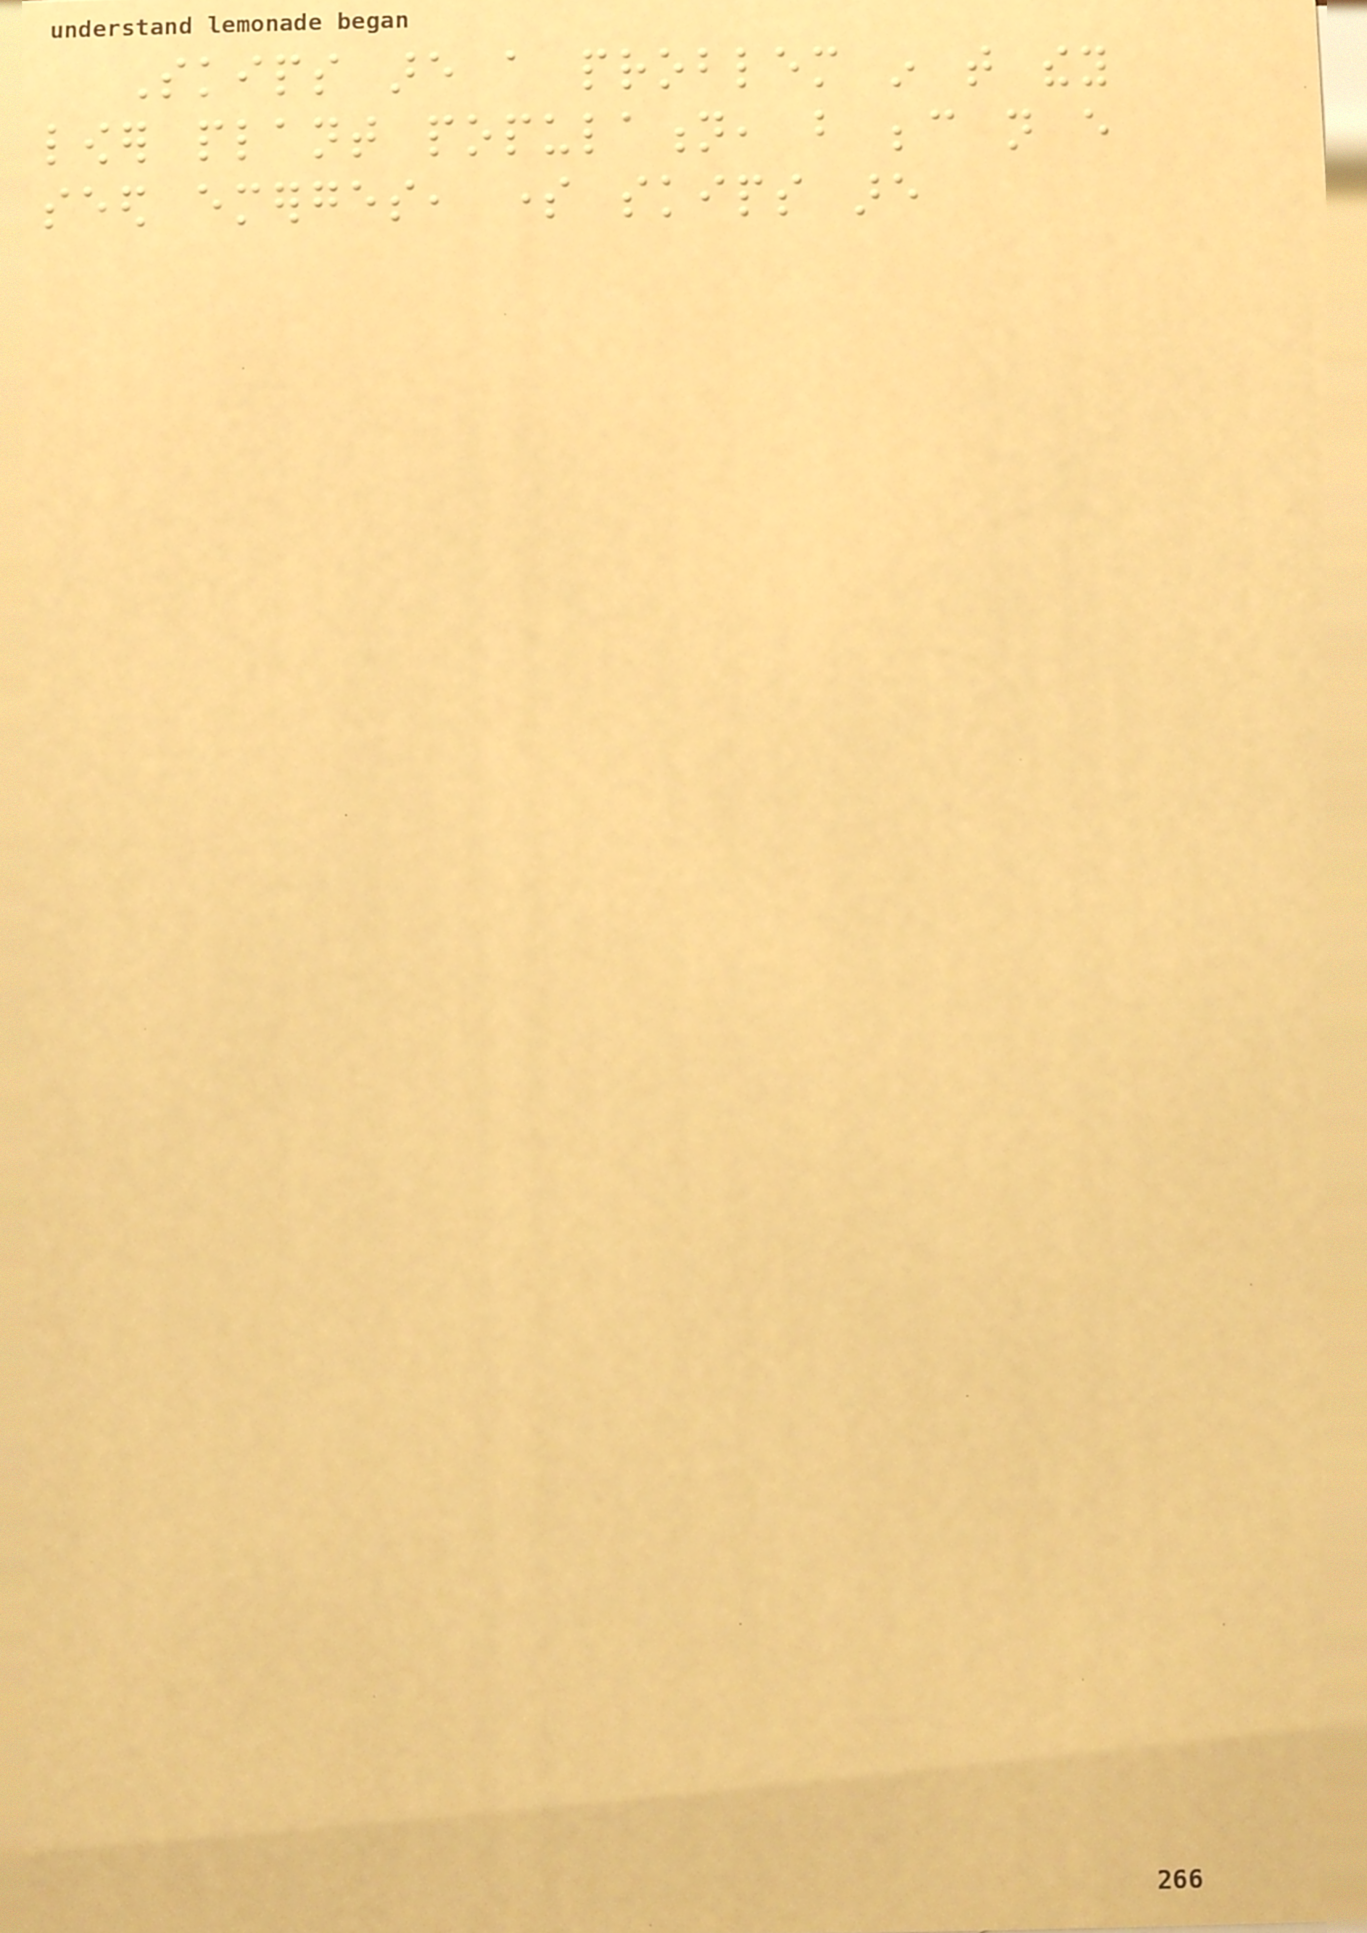Skips are a problem in that they
lower plant population, but because not every
seed emerges, some skips are
